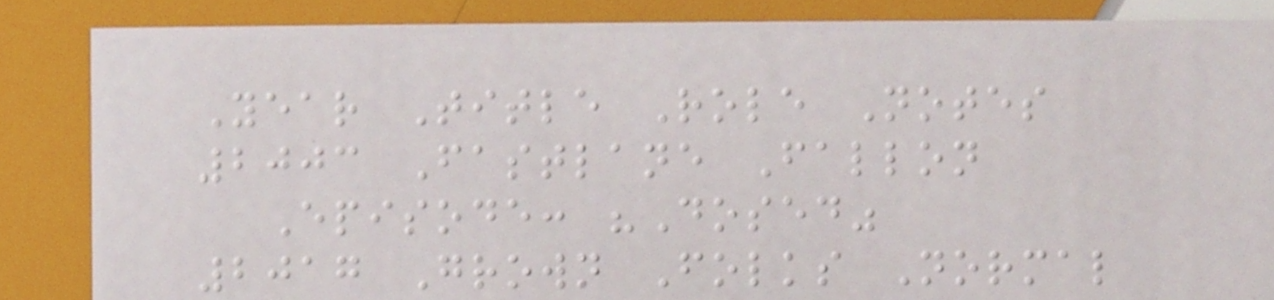Year Title Role Notes
2003 Fastlane Fallon
Episode: "Dosed"
2017 Grown Folks Normal
